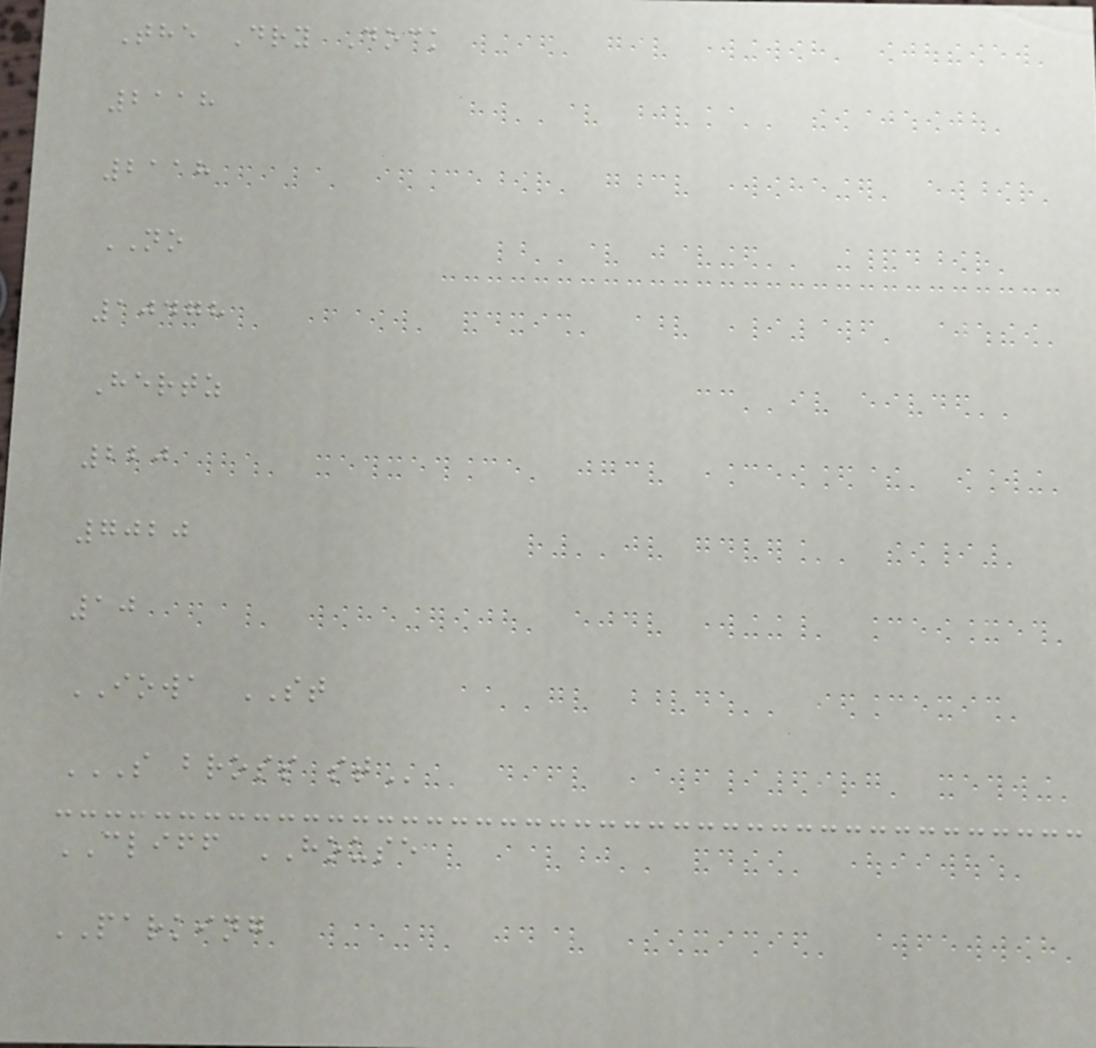The Dry Dock
2118
2118
NO
10478
Hertz
220
7020
10
IOWA ST
S BROSS ST
CLIFF HOUSE
PARKING
